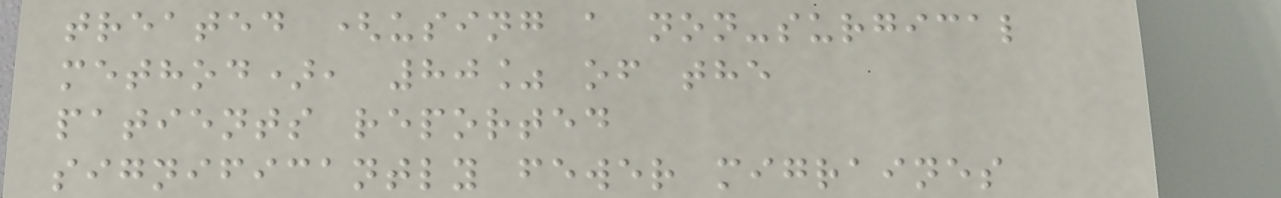treated (using a non-surgical
method), 80% of the
patients reported
significantly fewer migraines
